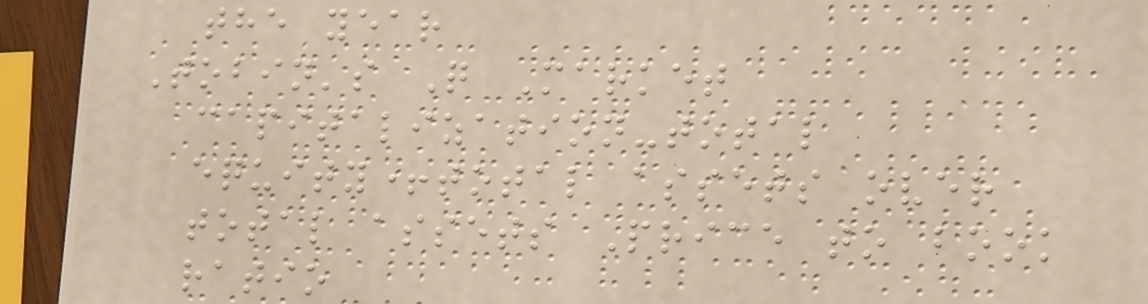the year
Tobin's Q Market
capitalization-total
equity+total assets over
total assets Price to book
ratio
